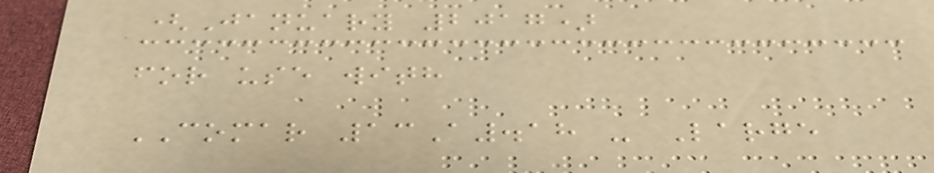(January 2017)
for use with
COMAR 13A.18 - Large
